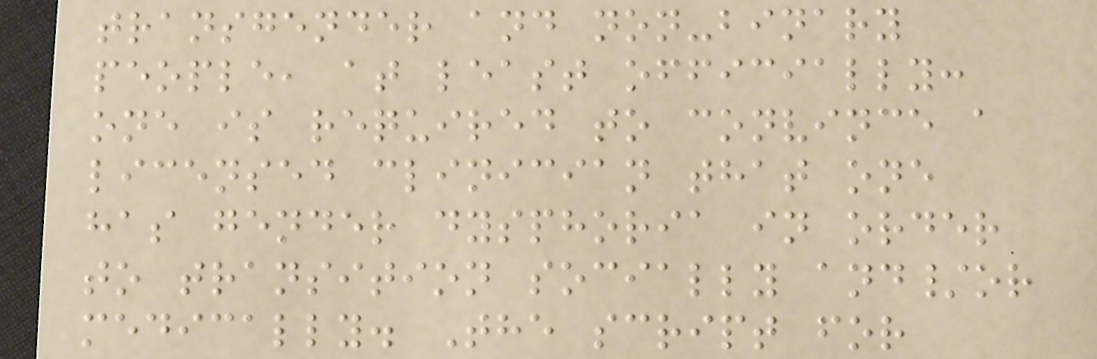transgender and non-binary
people, at least officially:
one is required to convince a
licensed clinician that one
has gender dysphoria in order
to transition socially and/or
medically. The script for
